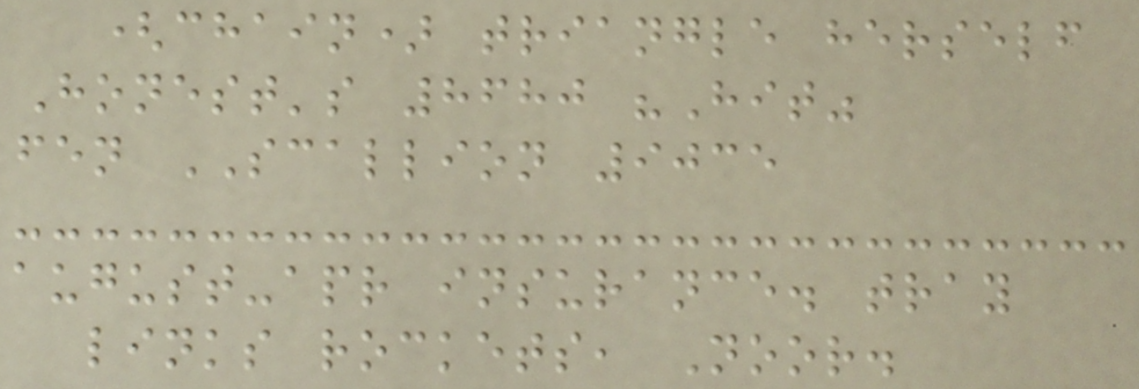(chain) triangle herself
Honest's 8680 "Hit"
fen SCALLION 9035
august-apr insurance. tray
links rockets, Noor.
